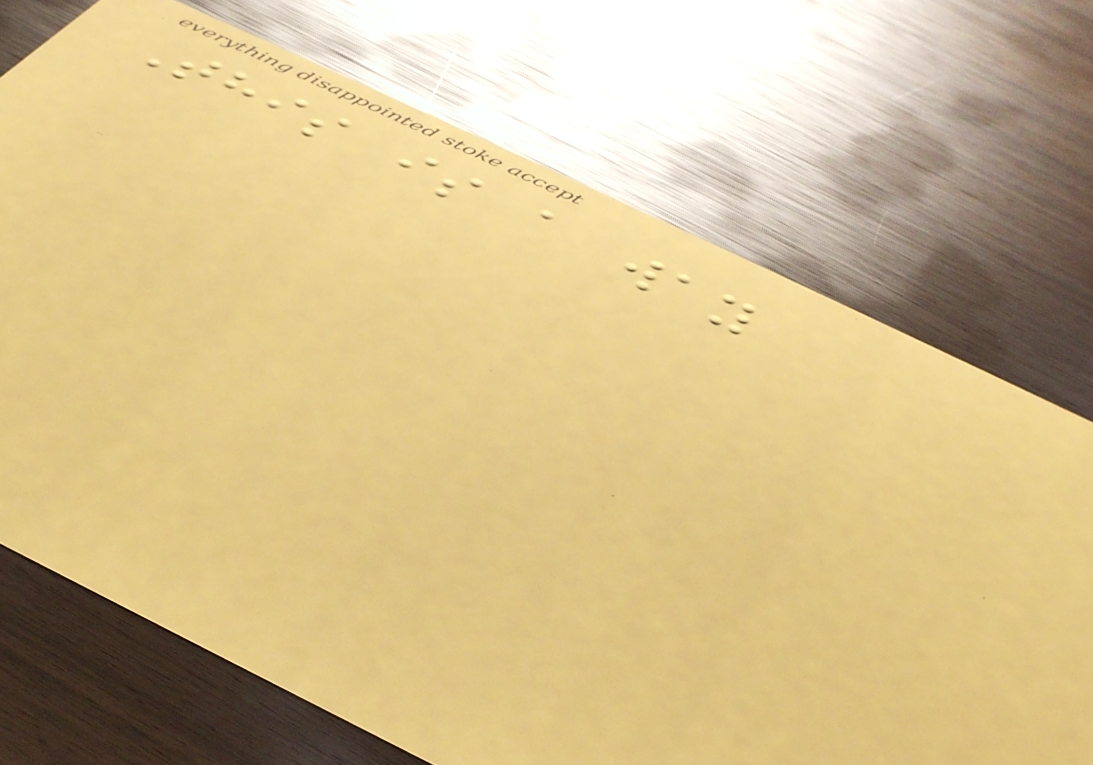This is a way
